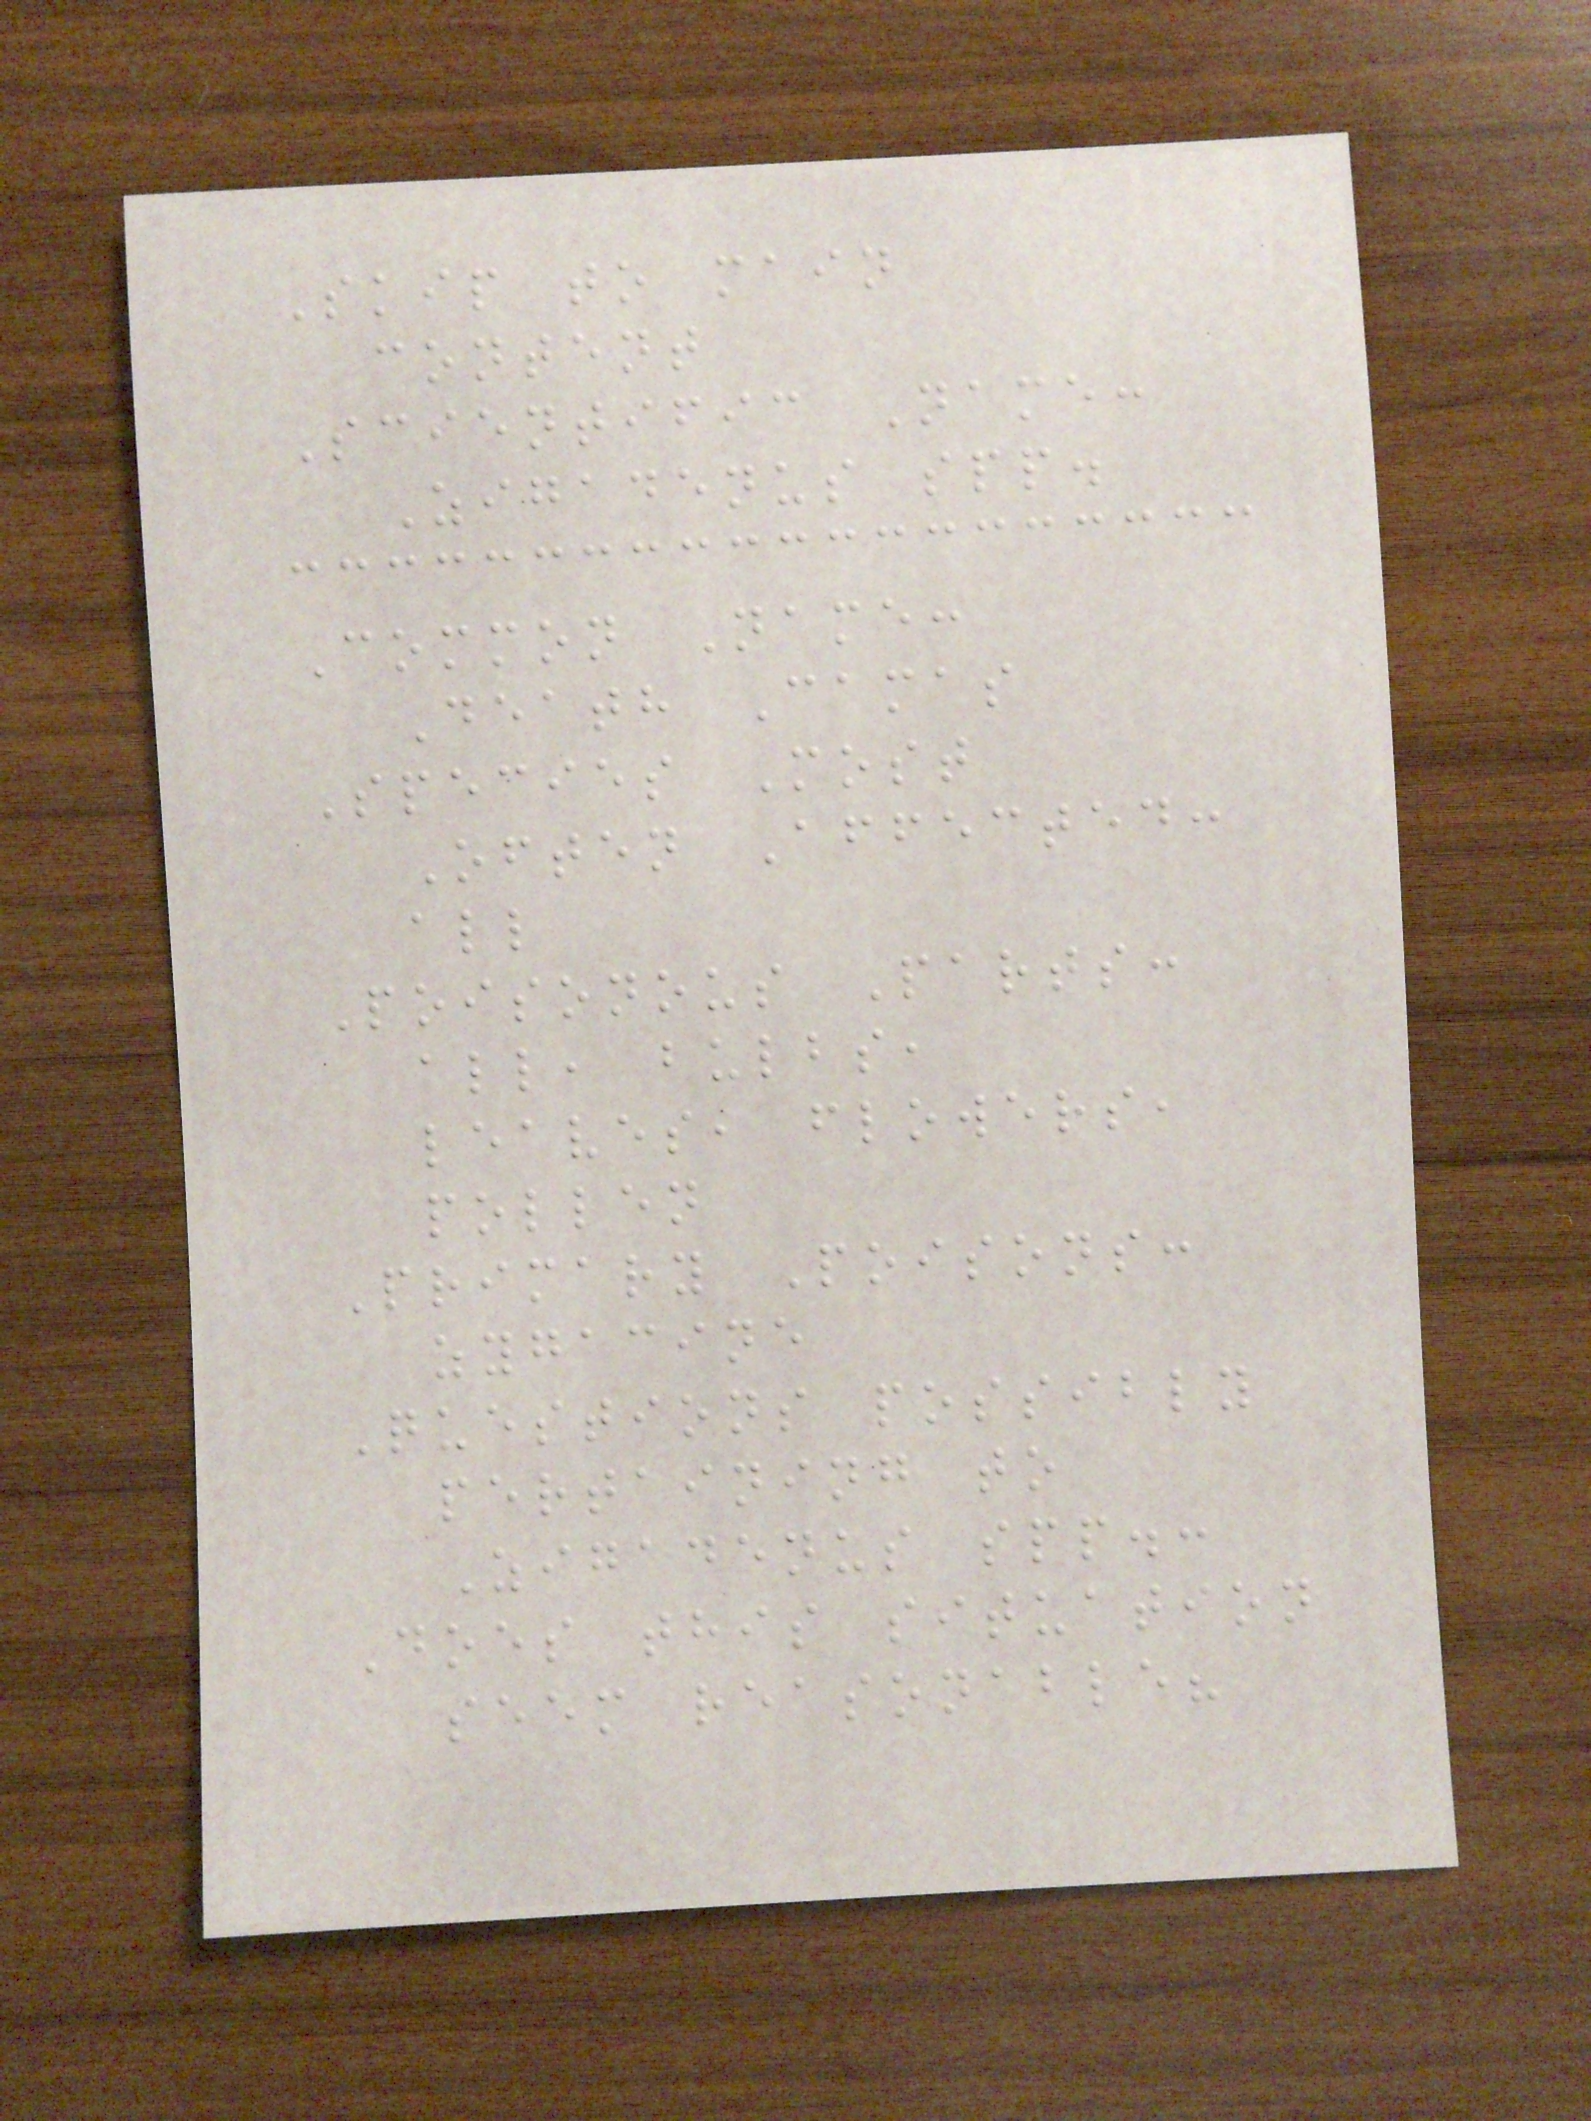Skip to main
content
Scientific Name:
Zigadenus spp.
Common Name:
Death Camas
Species Most
Often Affected:
all
Poisonous Parts:
all, bulbs,
leaves, flowers,
pollen
Primary Poisons:
zygacine
Questions possibly
pertaining to
Zigadenus spp.:
Does this situation
seem reasonable?
